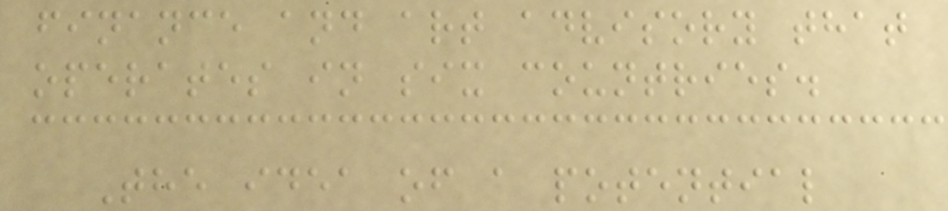finance and art advisory that
operates in six countries.
The idea of a potential
